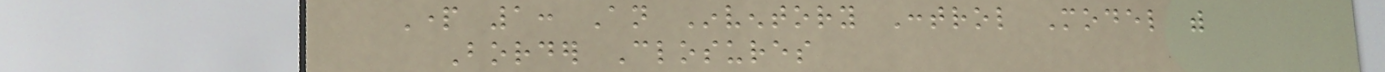Part 1: An Inventory Control Model with
Border Closures
